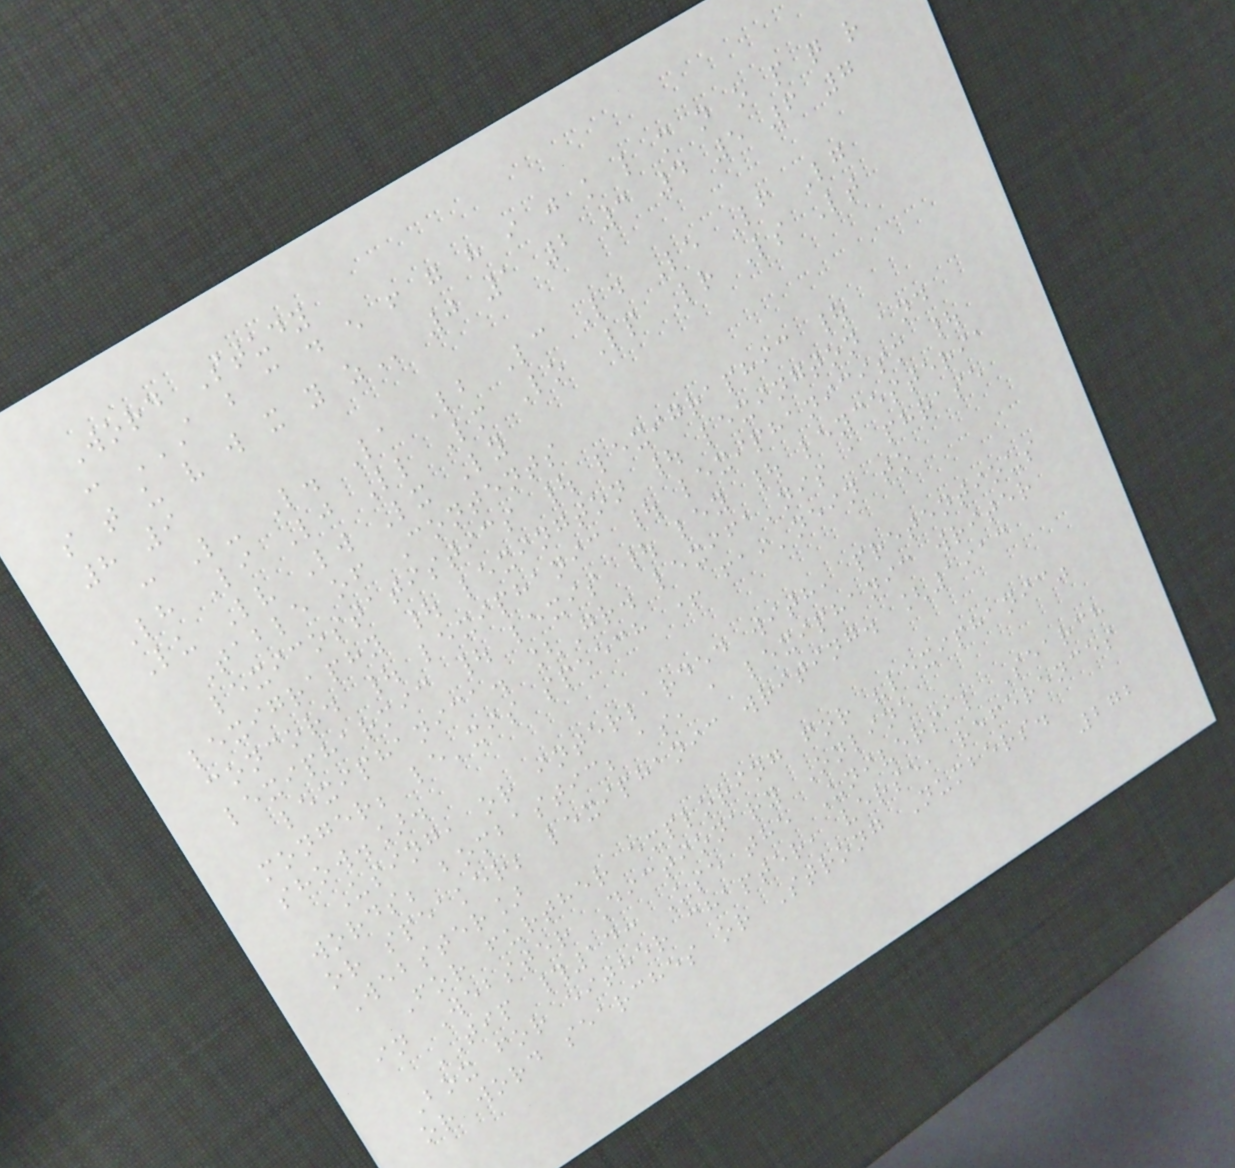Word Study
: A B C D E F G H I J K L M N O P Q R
S T U V W X Y Z 0 1 2 3 4 5 6 7
8 9
: L- L. La Lb Lc Ld Le Lf Lg
Lh Li Lj Ll Lm Lo Lp Lr Ls Lt
Lu Lv Lw Lx Ly
Table of Contents
lexicostatistics | lexigraphic |
lexigraphy | lexington | lexington and
concord | lexiphanic | lexiphanicism |
lexipharmic | lexis | ley | leycesteria
lexiphanica. [Gr. lexifa'nis a phrase
monger; le'xis speech + fai'nein to
show.].
Using, or interlarded with, pretentious
words; bombastic; as, a lexiphanic writer
or speaker; lexiphanic writing. [1913
Webster]
For further exploring for "lexiphanic"
in Webster Dictionary Online
TIP #14: Use the Universal Search
Box for either chapter, verse, references
or word searches or Strong Numbers.
272
